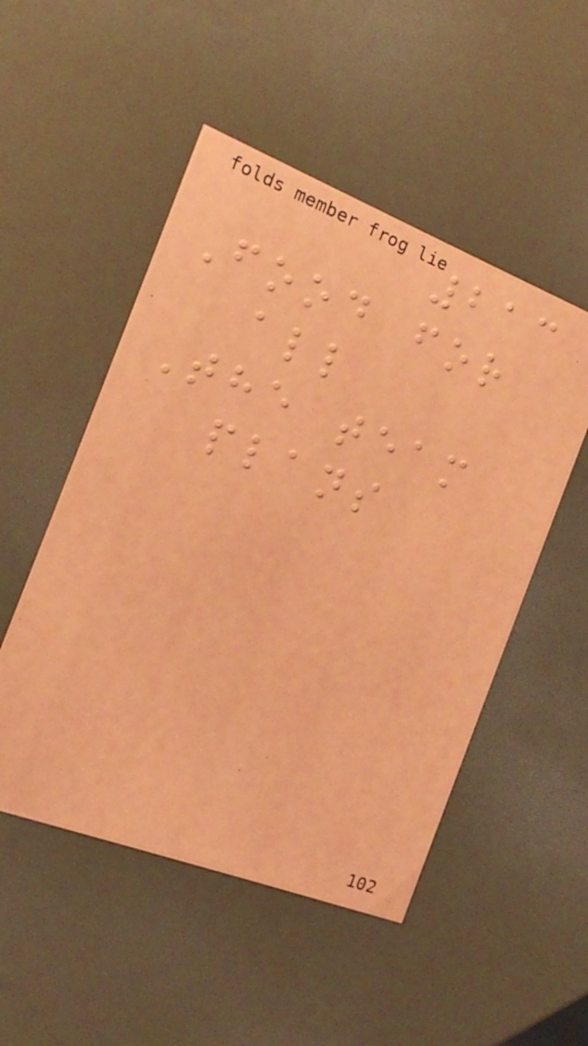213
Food for
all
The team
plans
